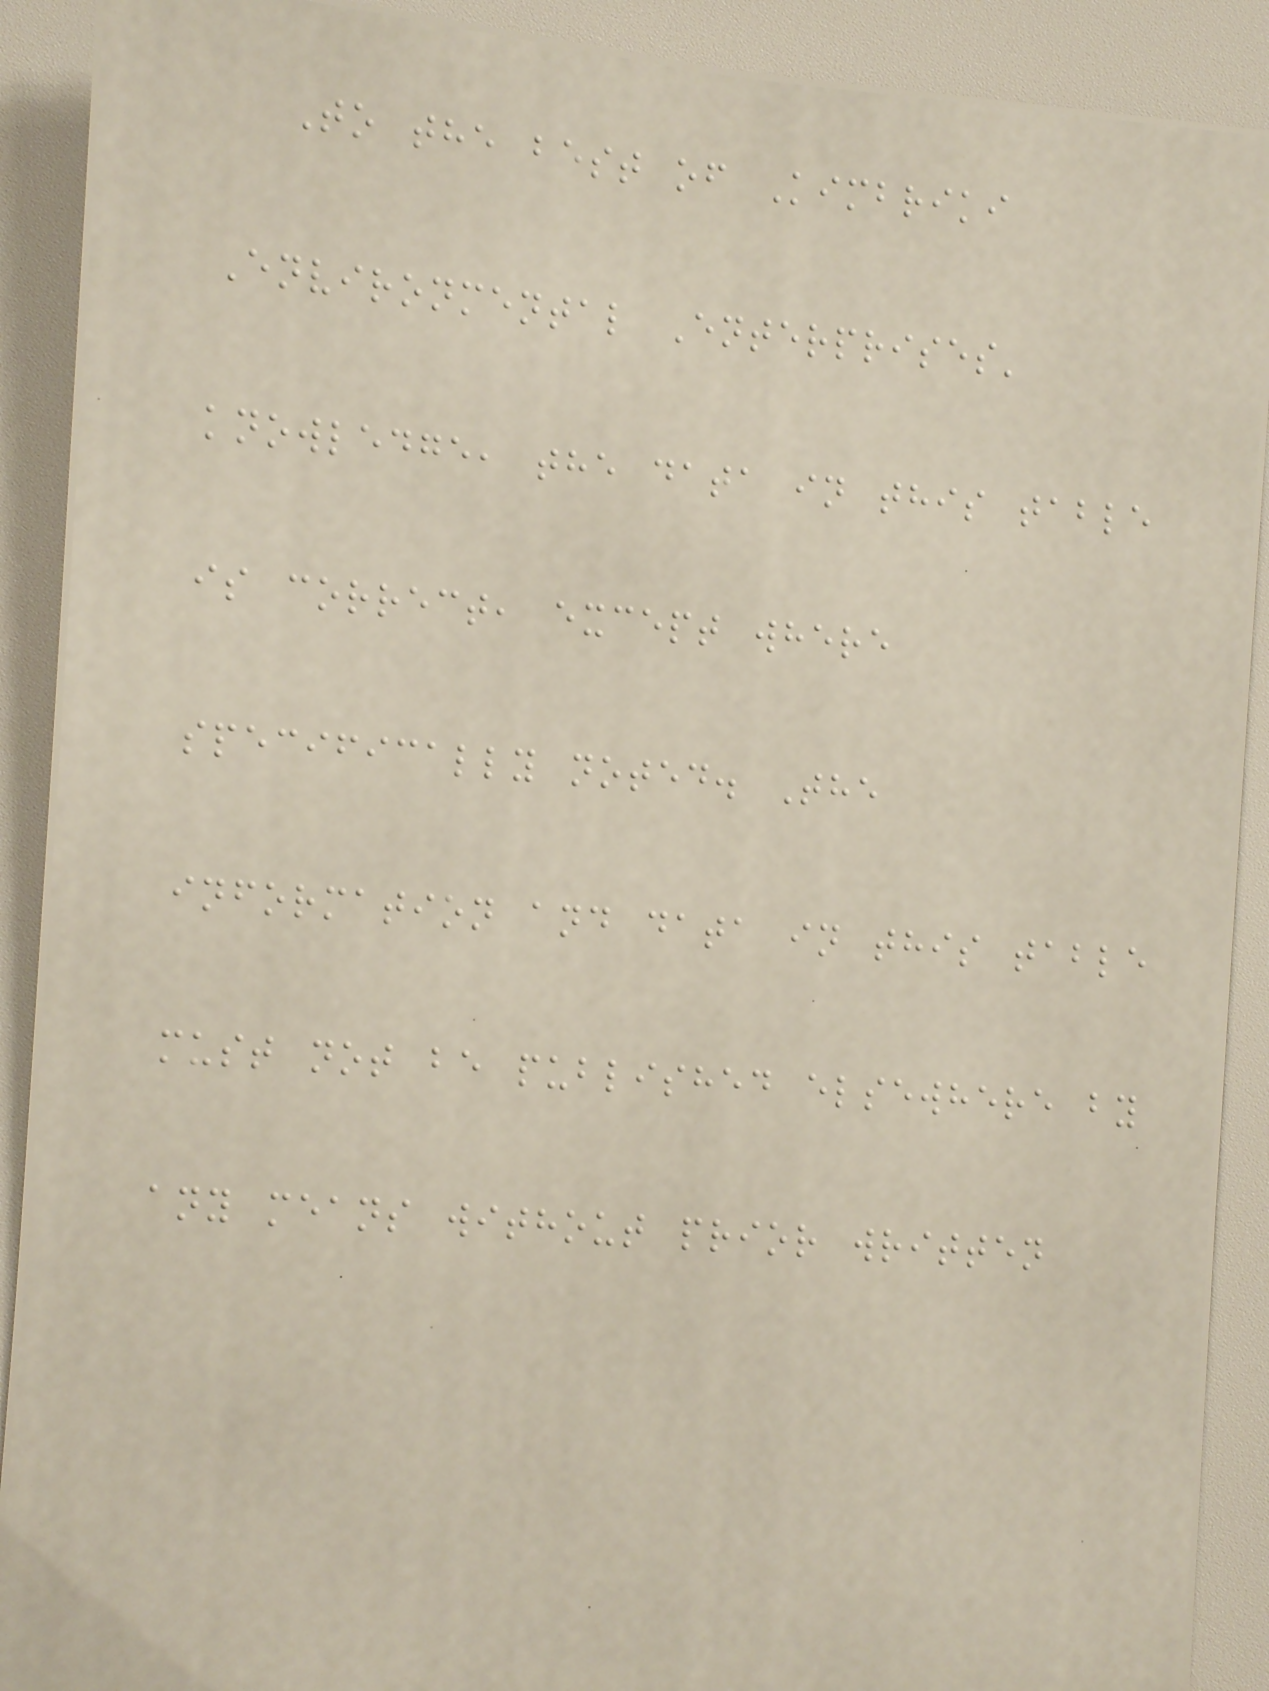To the best of Kimbriki
Environmental Enterprises'
knowledge, the data in this table
is correct, except where
specifically noted. The
information and data in this table
must not be published elsewhere by
any means without prior written
